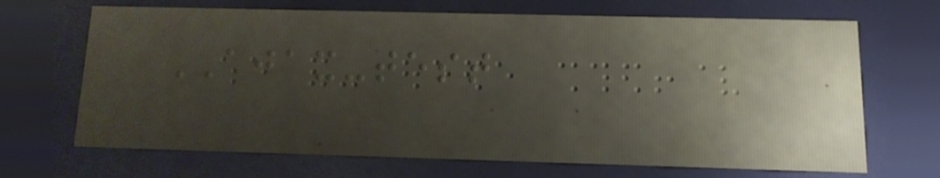AJAX-test
